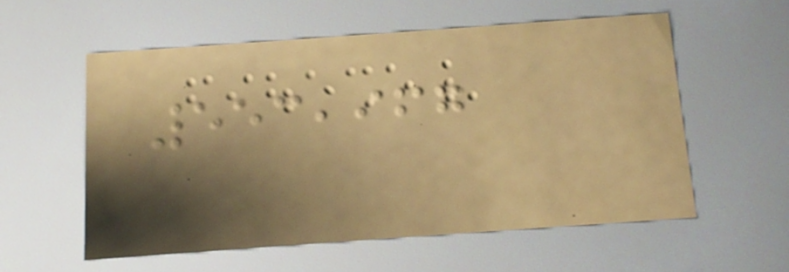553,967
